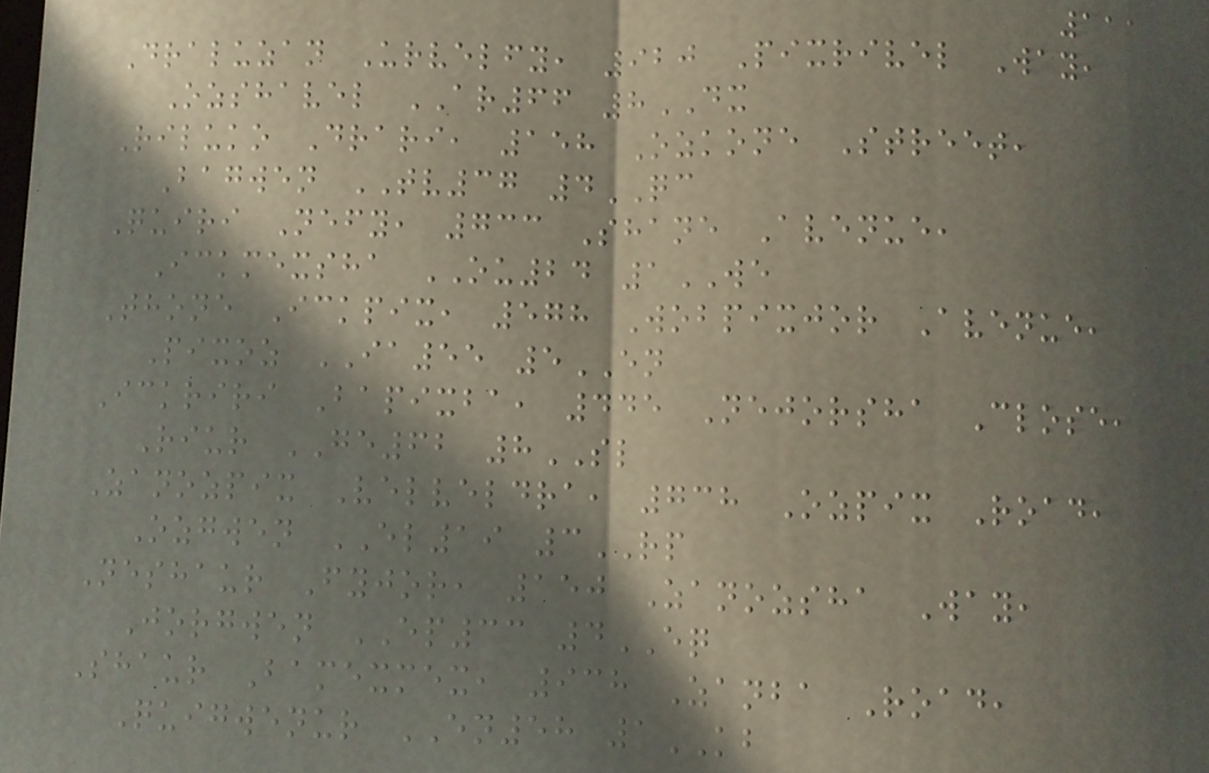111
Draluzan Urvelfy, 920 Pixrivel Way,
Ozshavel AR66 8DX
Riluko Drari, 158 Ozkone Street,
Bagwen TV37 4QC
Quiri Nefy, 733 Shane Avenue,
Ickmexsha OU24 1WE
Thone Ickpix, 578 Wobpixjor Avenue,
Pixoz IA55 5EN
Ickriri Bapixba, 445 Nejorsha Close,
Riur GE62 8SL
Zanozpix Velveldra, 738 Ozpix Road,
Ozgwen EL19 3RP
Neshaur Fyjor, 150 Zanozsha Way,
Jorgwen EP33 4EQ
Shaur Bamexmex, 938 Zanba Road,
Quigwenur EN58 1KB
